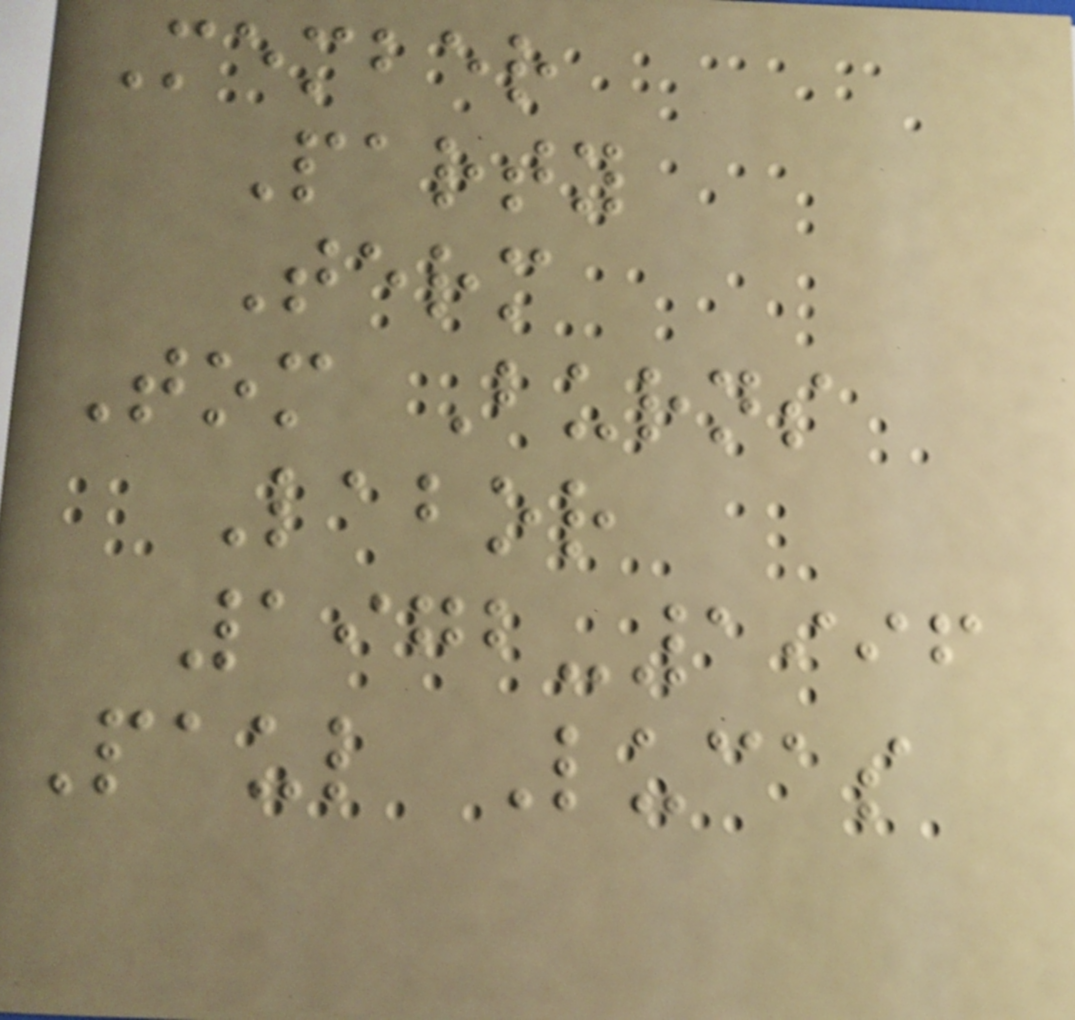Member
Party
Term
Tom Burns
Labor
1972-1996
Paul Lucas
